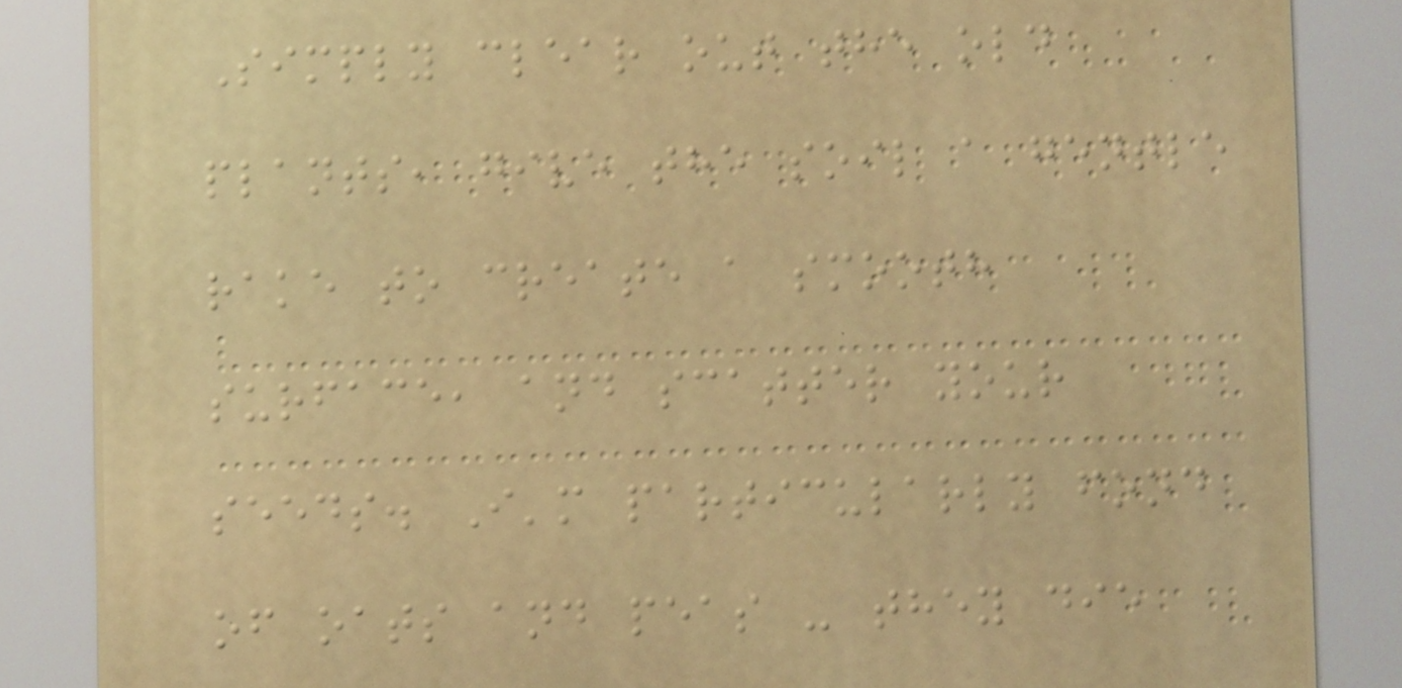Simply clear out the old
plants, give the soil a gentle
rake to create a smooth
surface, and scatter your
seeds. I'm particularly fond
of oats and peas - they die
